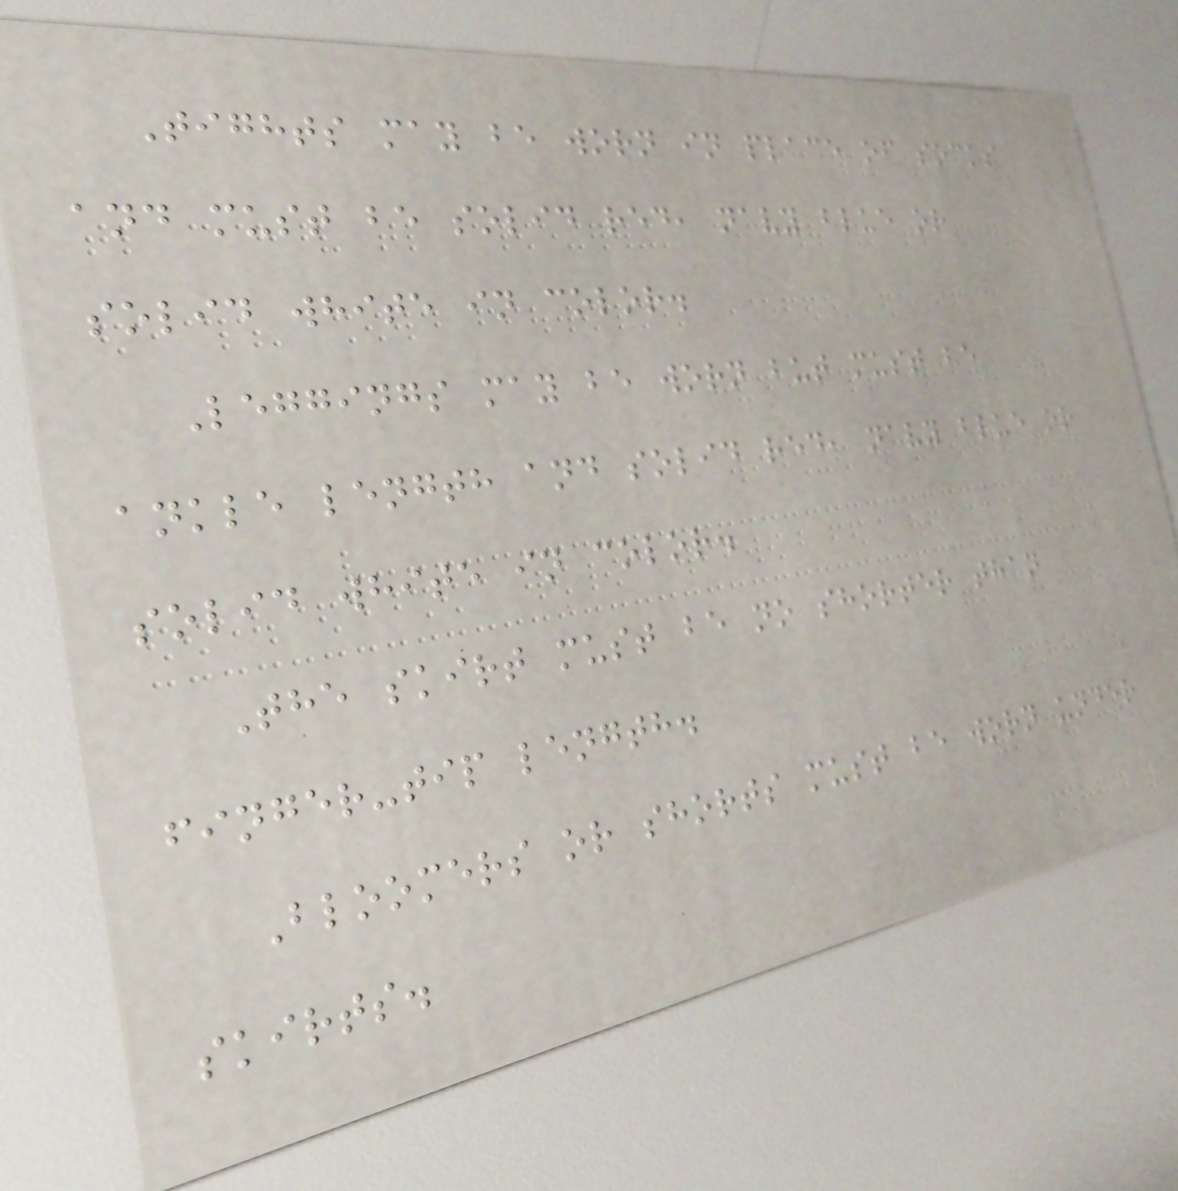Tights may be worn in place of socks
and must be solid red, navy blue or
solid white in color.
Leggings may be worn but must be
ankle length and solid red, navy blue or
solid white in color.
The skirt must be no shorter than
finger-tip length.
Bloomers or shorts must be worn under
skirts.
